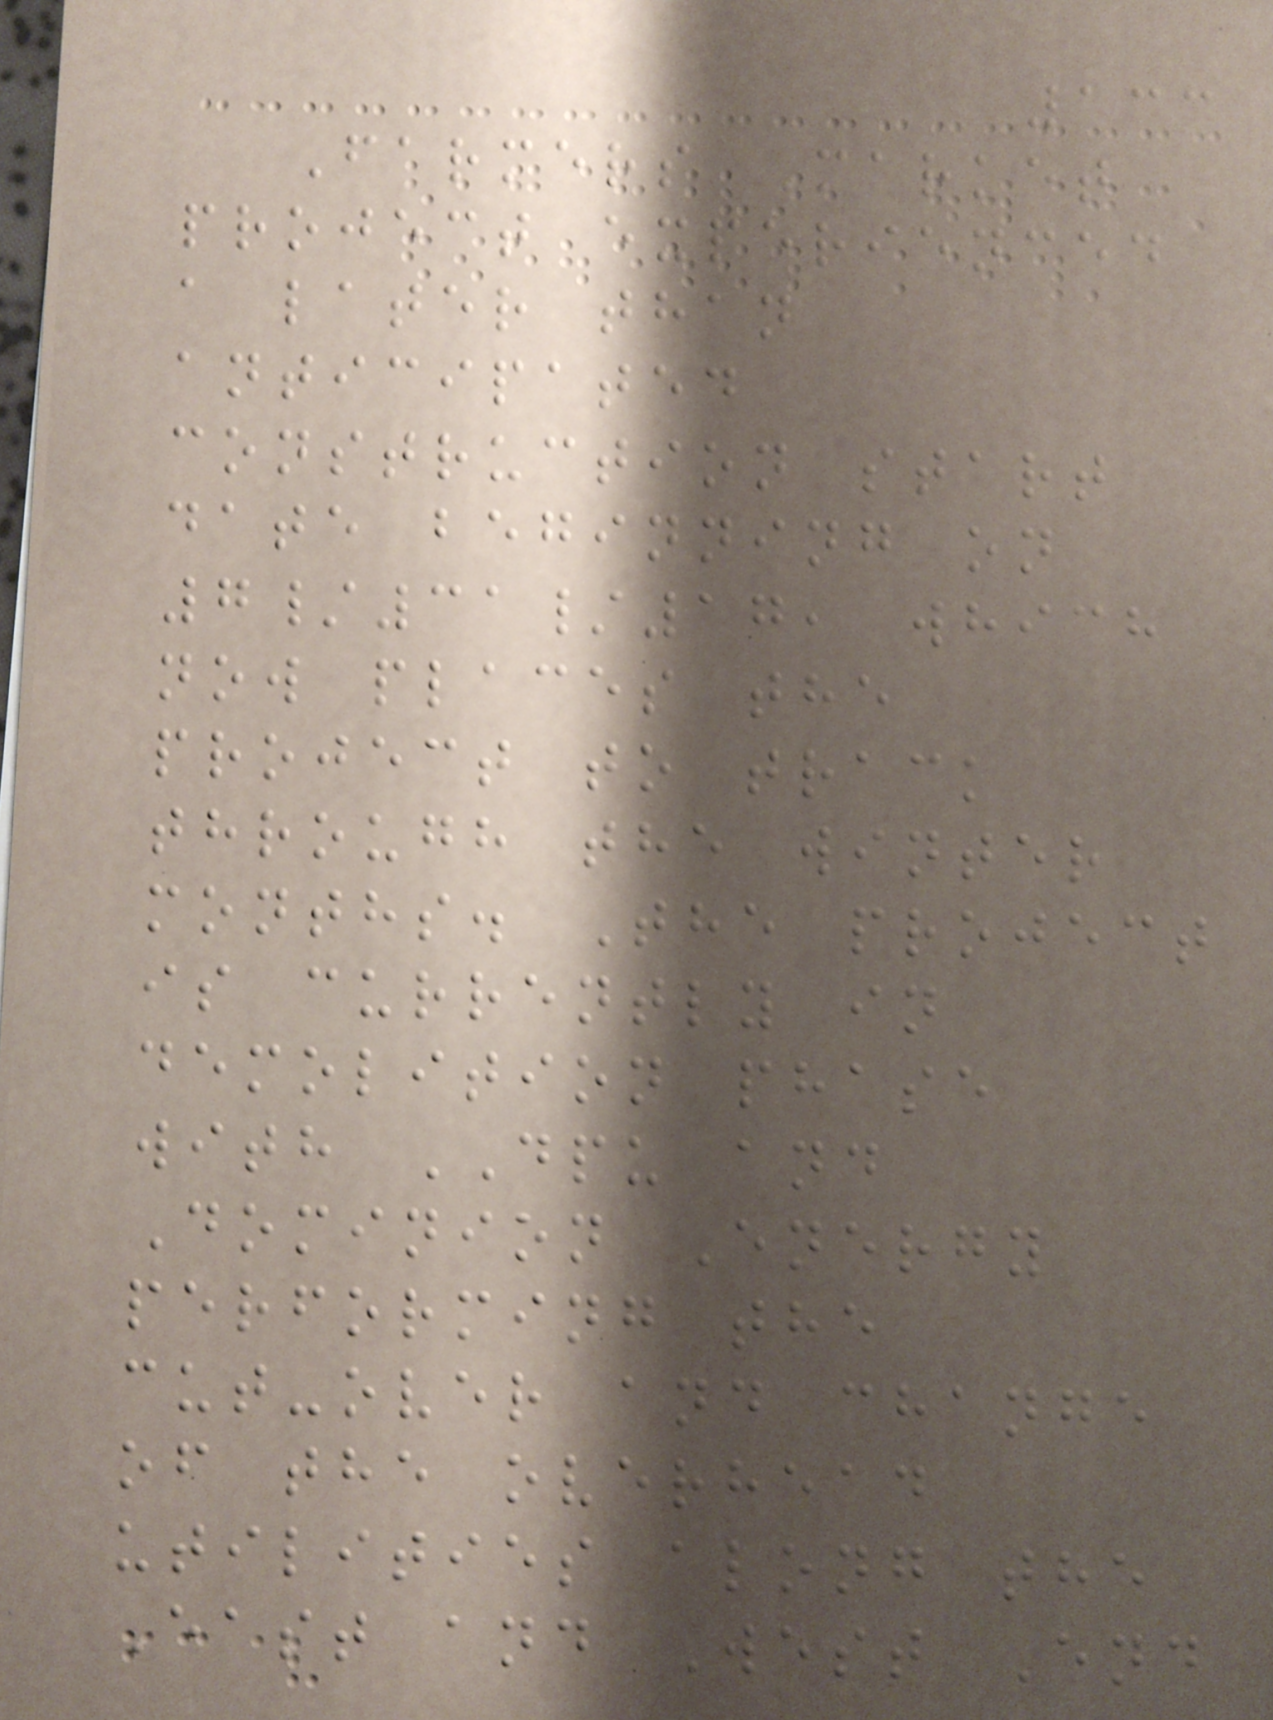133
Farmers Market
project experienced
a later than
anticipated
construction start
date beginning on
7/31/17, which
now places the
project to track
through the winter
months. The project
is currently in
demolition phase
with DPU and
Dominion Energy
performing the
cut-over and change
of the overhead
utilities along the
East and West End
